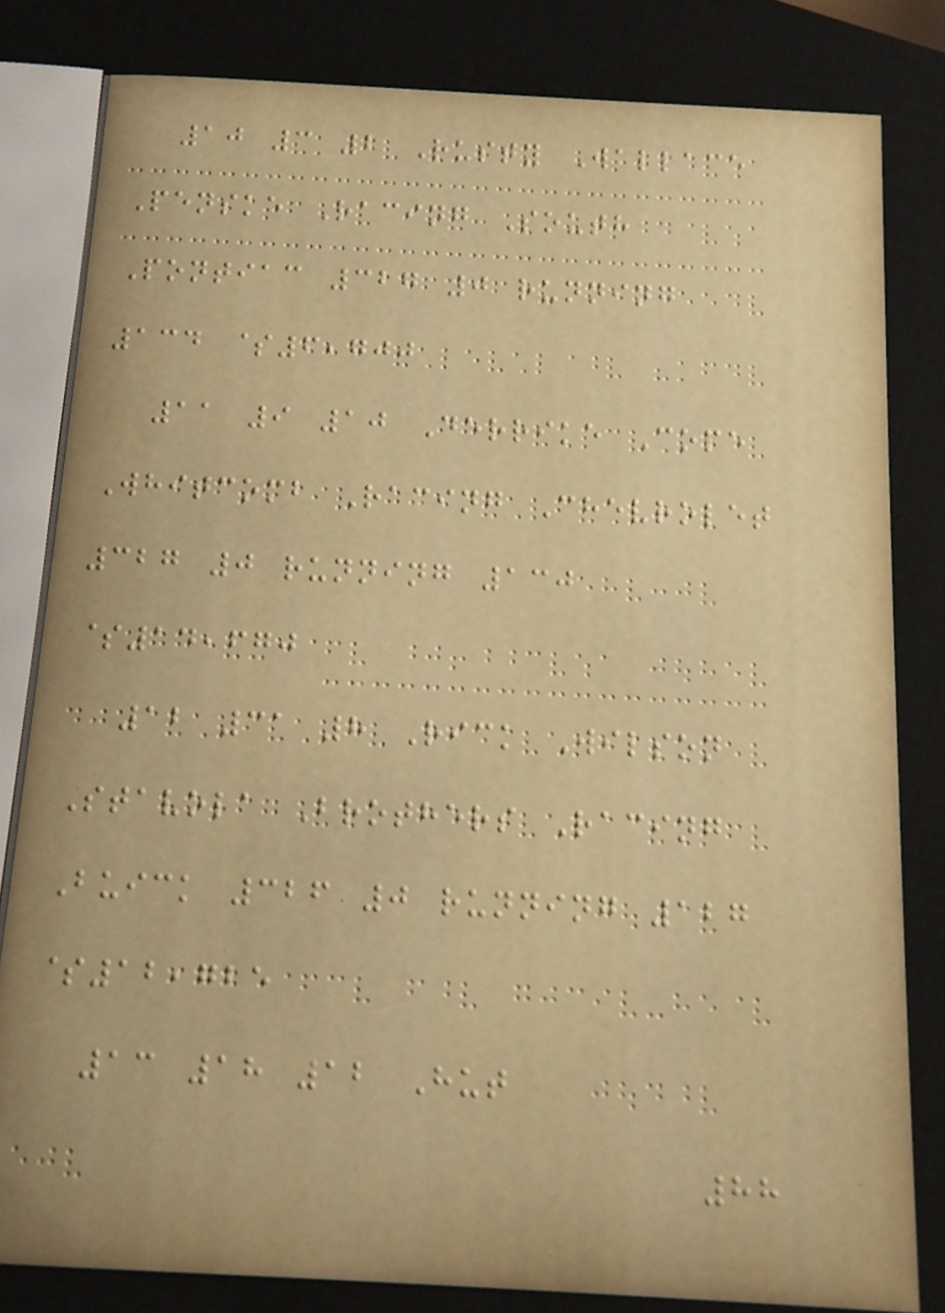10 3 2 Rusty Wallace
Penske Racing South
Pontiac 327 0 running
134 $6,700
11 9 10 Derrike Cope
Whitcomb Racing Chevrolet
327 0 running 130
$14,670
12 31 8 Rick Wilson
Stavola Brothers Racing
Buick 326 0 running 127
$12,725
13 18 12 Hut
88
